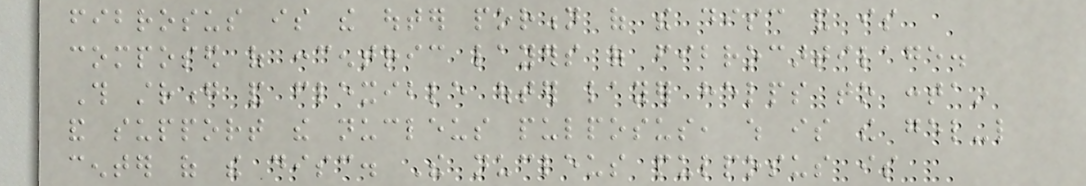fibrosus is the outer portion of the disc and is
composed of concentric layers of fibrocartilage.
This strong and flexible outer layer helps to contain
and support the nucleus pulposus, which is the gel-like
center of the disc. The nucleus pulposus is
